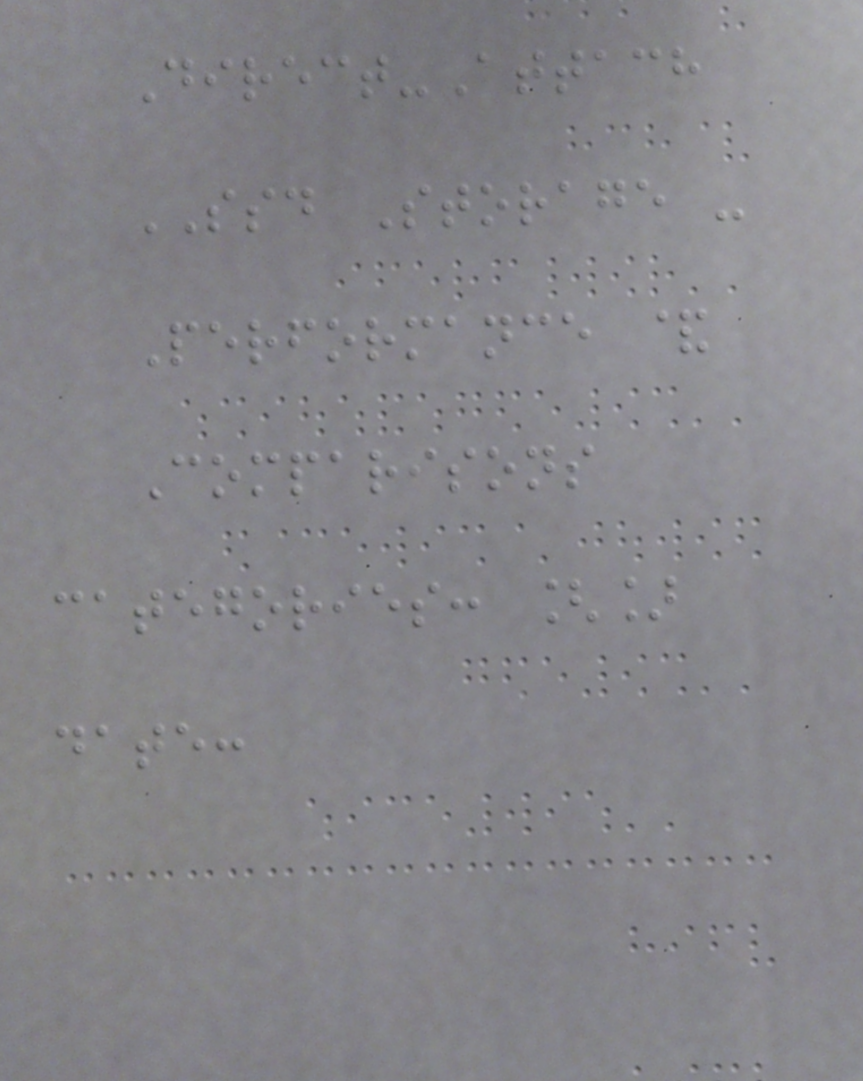Direct-Attach
SSD Storage -
Performance &
Comparisons
categories: []
date:
